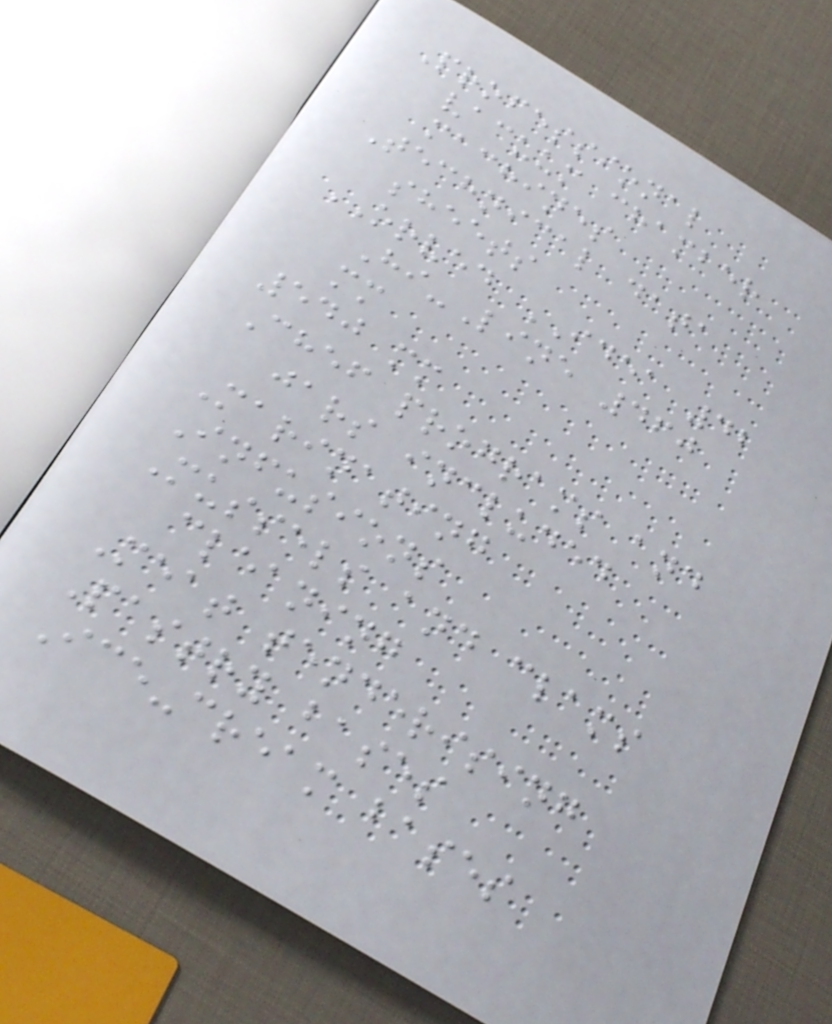Professional
vacuum chamber
machines
Technical data
sheets
ORVED IDEA 42
Hi-Line 460
mm
540 mm
Chef programs and
jars included
Marinating
Infusions
Mussels and clams
cleaning
Meat tenderising
Pastry bases
Ice-cream bases
